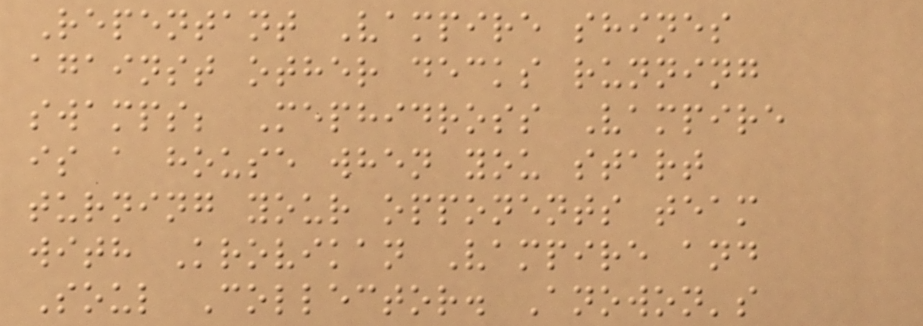Repentant Vampire shines
against other decks running
swamps; Mephidross Vampire
is a house when you start
turning your opponents team
with Krovikan Vampire and
Soul Collector. Anowon's
